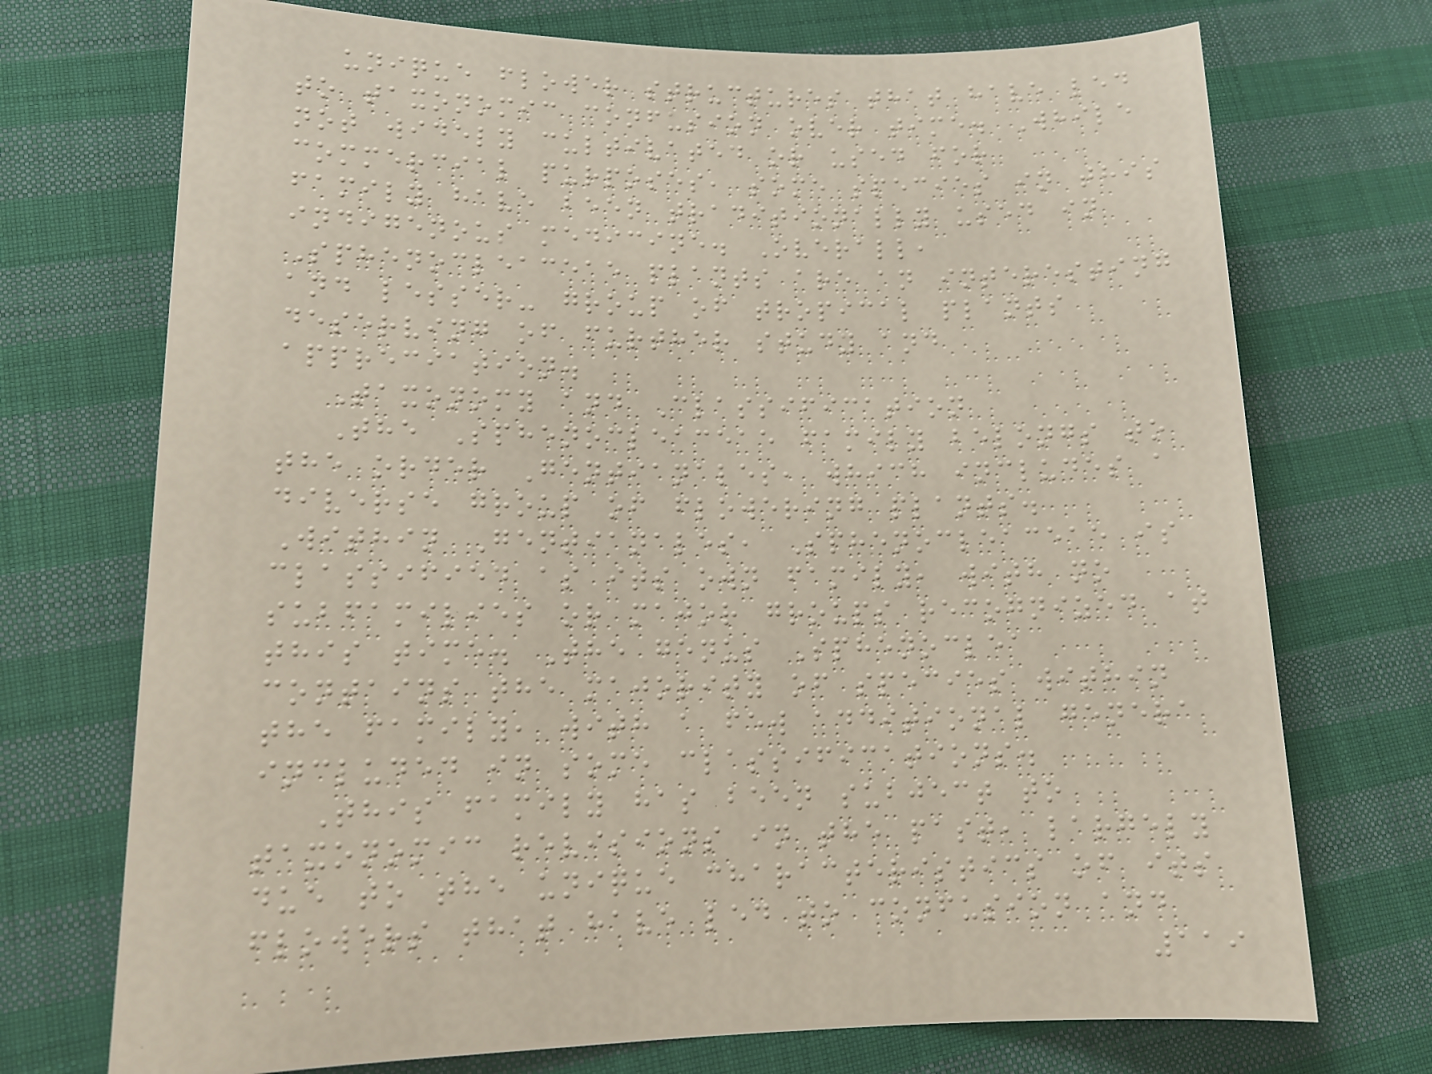unique flower structures that have led
to taxonomic confusion over time. While
not widely cultivated or used for
commercial purposes, some species in this
family have been traditionally used in
indigenous medicine. Overall,
Sphenocleaceae plants are an interesting
and lesser- group of tropical plants
deserving of further study and
appreciation.
Taxonomy and Classification
The Sphenocleaceae family belongs to
the order Gentianales, which includes a
diverse group of flowering plants.
Within Gentianales, Sphenocleaceae is
classified as its own family, with no
subfamilies or major groups recognized at
this time. The genus Sphenoclea
contains the majority of species within
the family, with a few additional genera
included in some classifications.
This family has been subject to
taxonomic revisions in the past, largely
due to the unique characteristics of its
flowers that have led to confusion and
119
